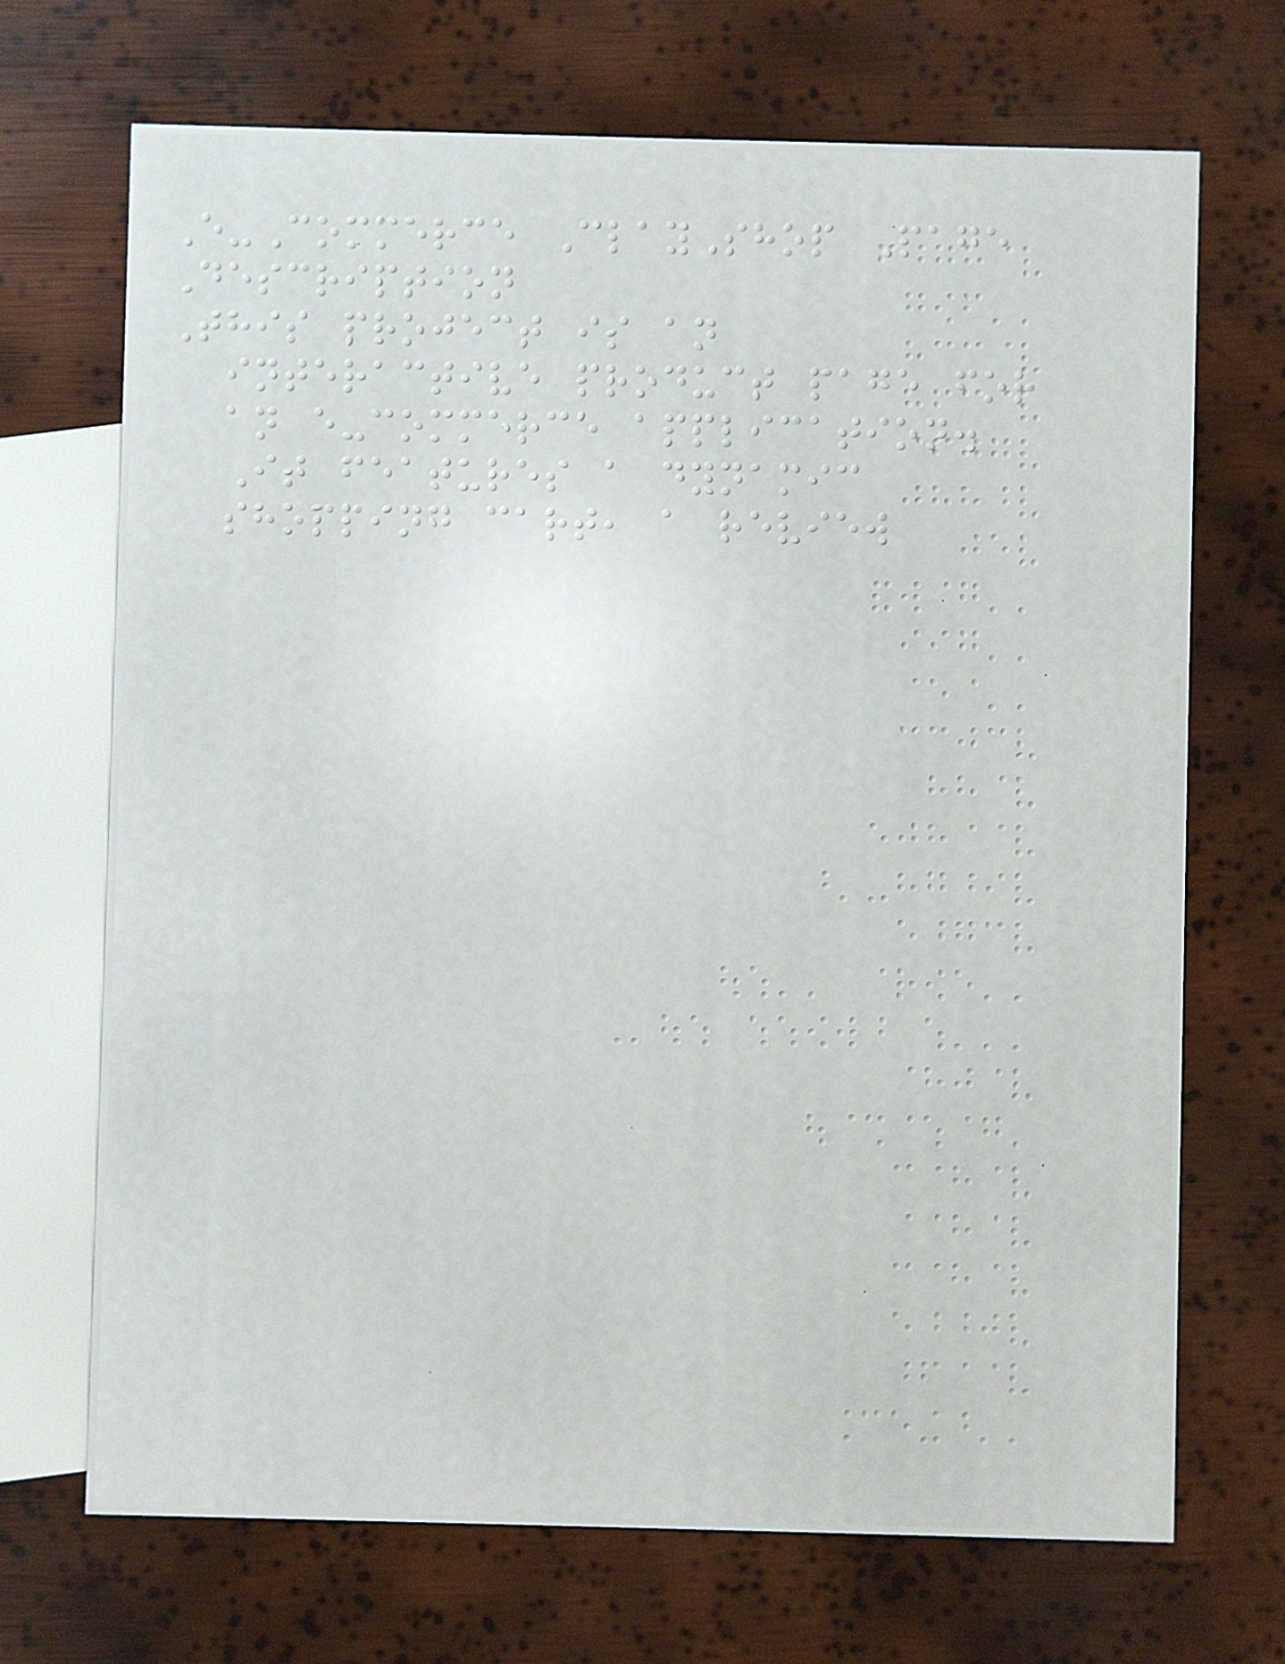E-Commerce ClayShop Page
Description
This project is an
interactive product page for
an e-commerce application.
It features a dynamic
shopping cart, a review
